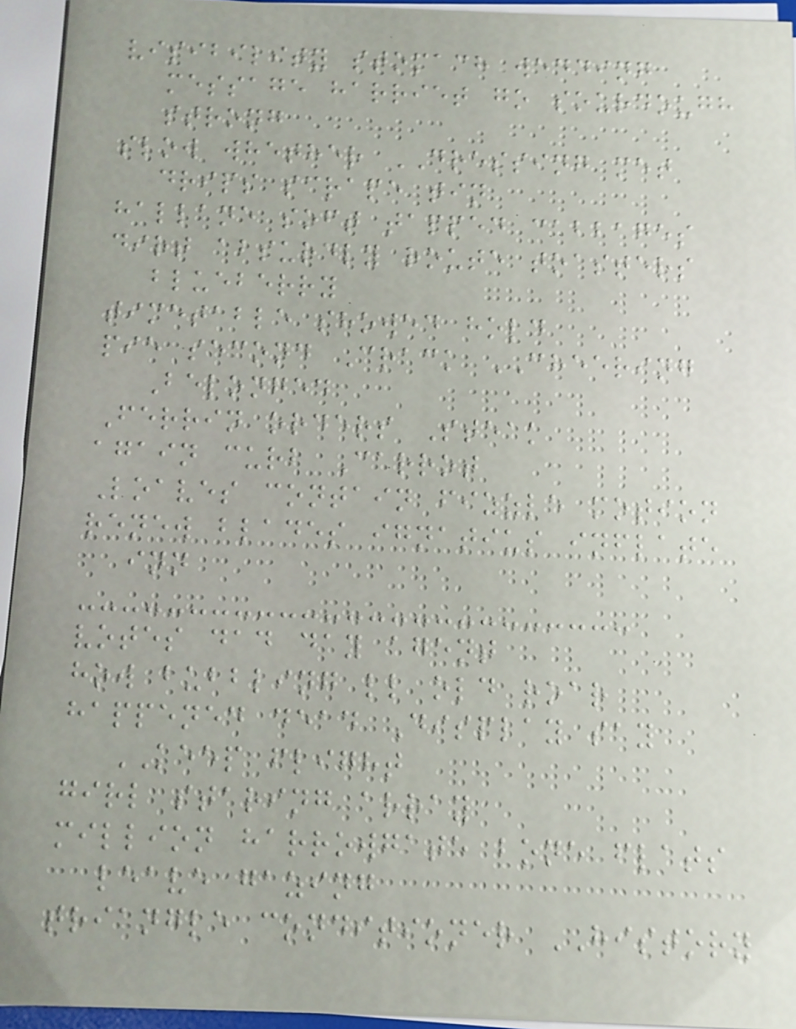visibility stomach wedding
message harriet go sourdough
strong
slow whether DRESSING met
drips scrape tin
hallane soft tapped cabbages
dirt absurdly route toasters
blueberry
timetable showed hold
pie second Crack CHEERING
Belonged
Ferrin orders Steak
again curb Carrot
Loaves contain fizzle motion
renew blades ignatius inflate
inn
votes dad day agent
how bubbling ll old roar
happened dead Display say
KEEP flight
girl staring array
million harrowgate bone flats
leave gazing
triangle conditioner HISTORY
